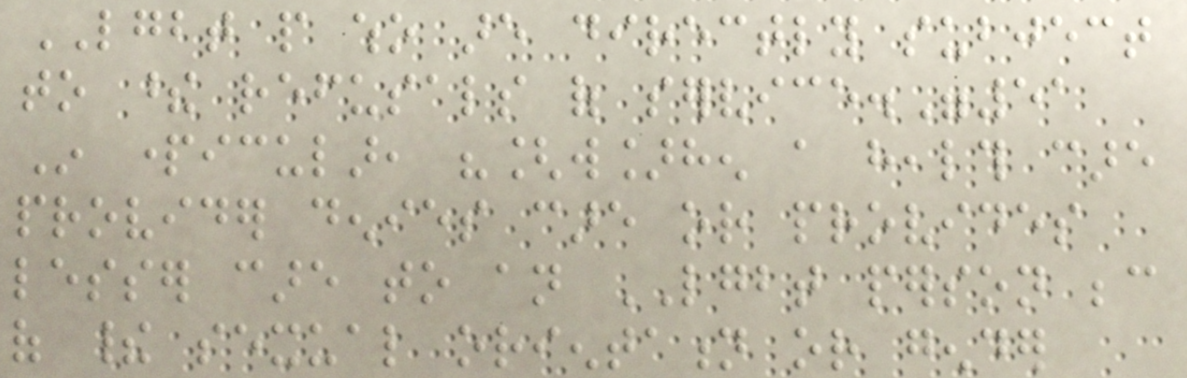LGBT people who are directly subject
to these refusals of service."51
In particular, "[w]hen a health care
provider denies care or provides
lesser care to an LGBT person because
of their sexual orientation or gender
